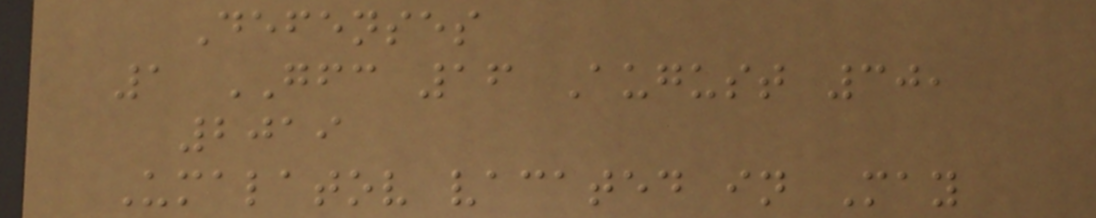Defenses
1 GFC 16 August 30,
2019
Umalatov vacated in May
